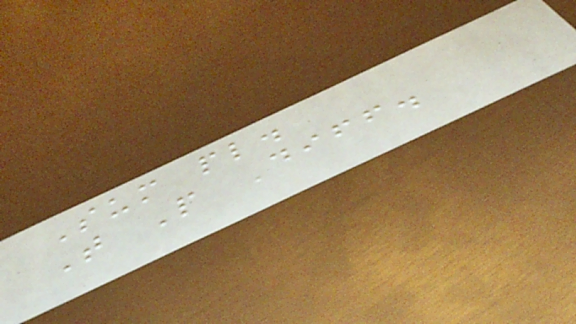Sum pl.
T P Diff.
